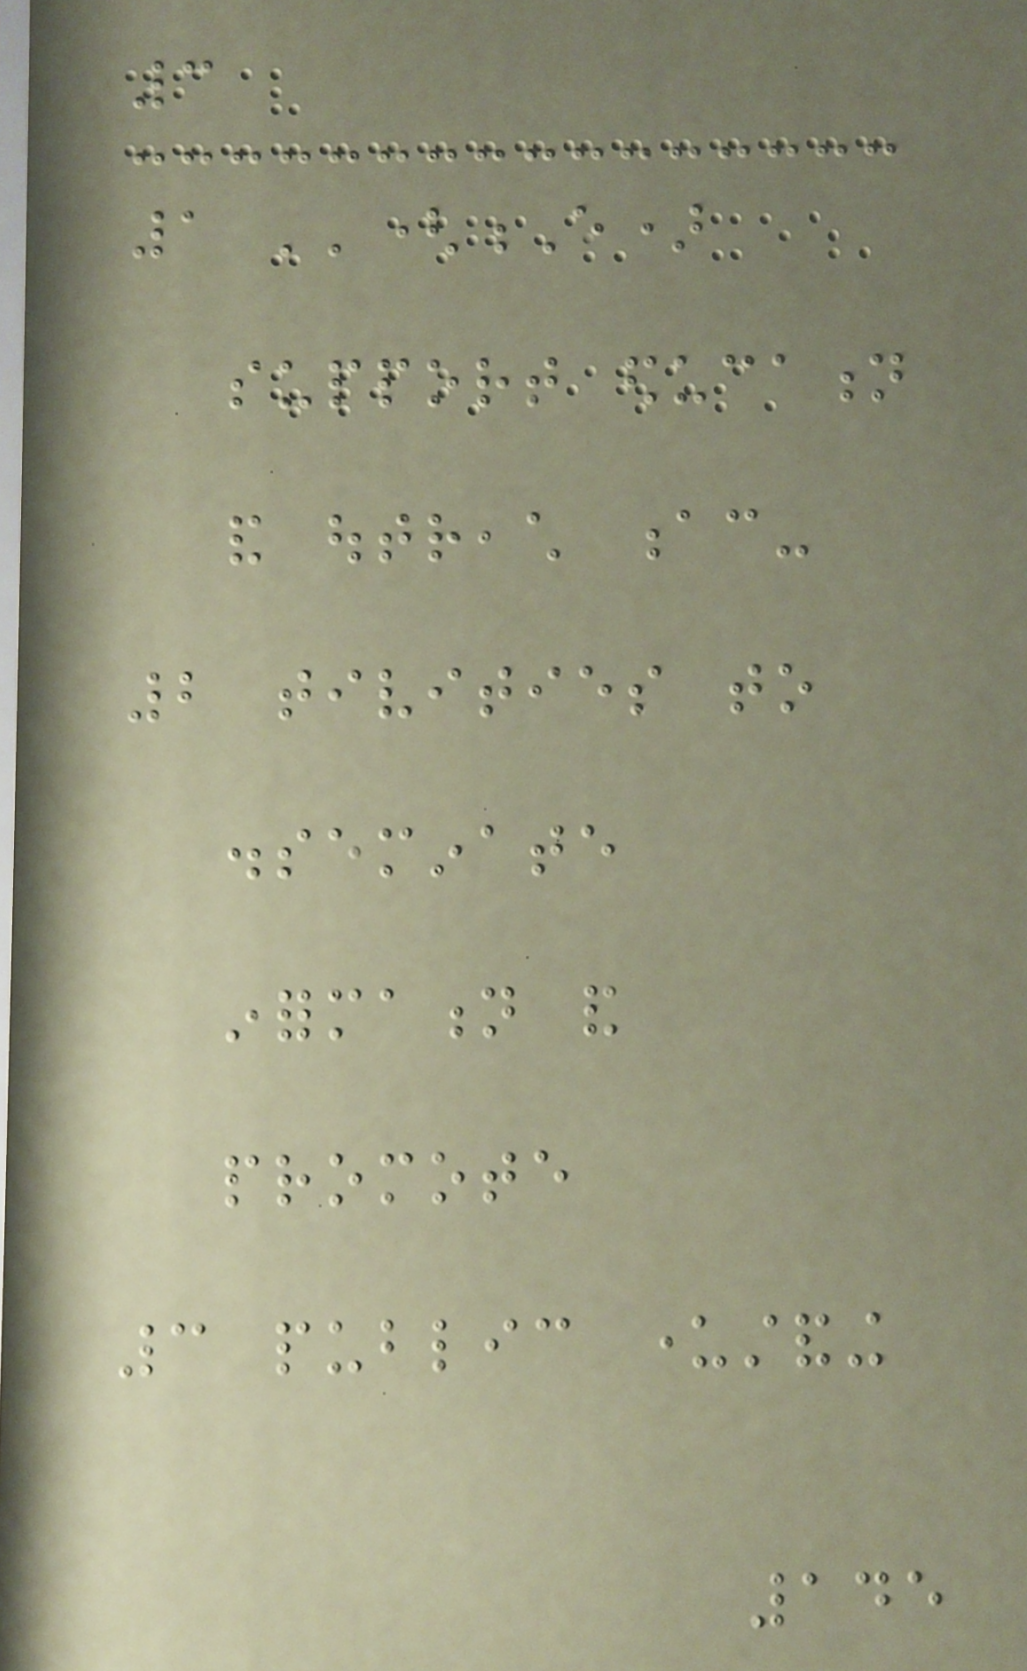3
1 ''(E)
support education
and outreach ac-
2 tivities to
disseminate
information and
promote
3 public understanding
145
